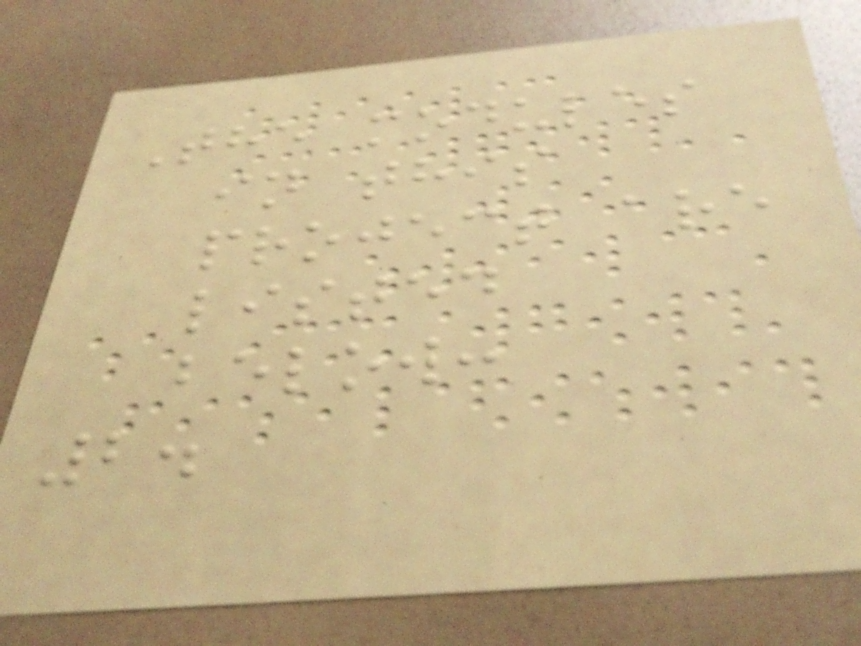The modules
in this
project are
listed
below:
2.
